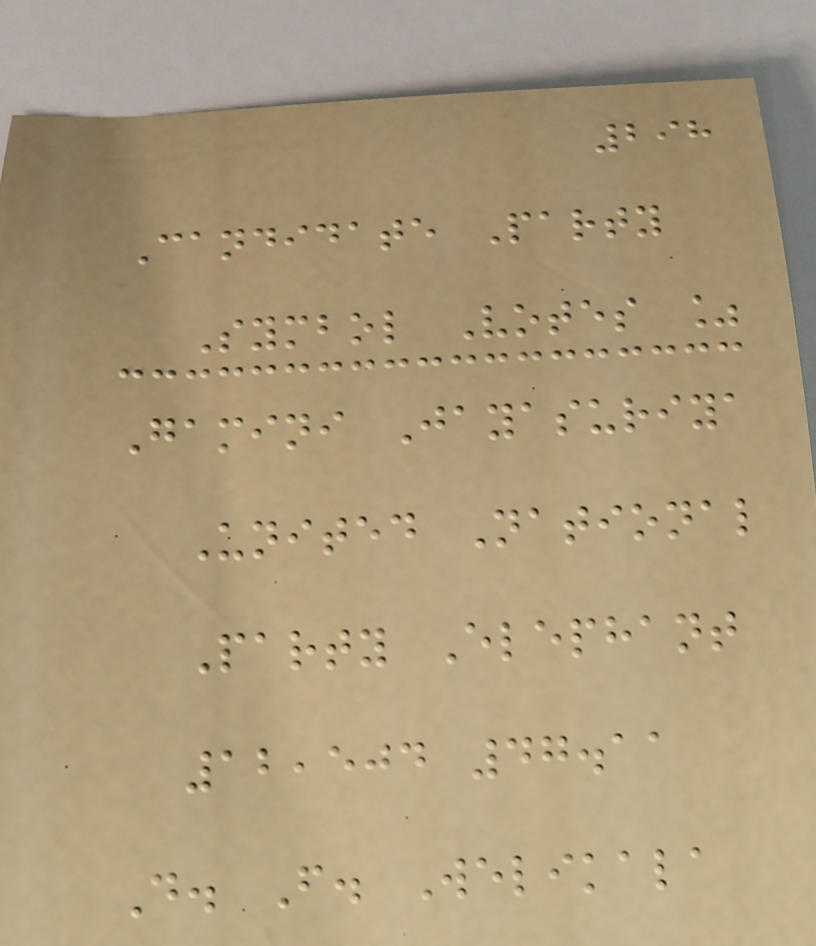298
Candidate Party
Symbol Votes %
Gamini Jayasuriya
United National
Party Elephant
12,504 47.11
D. F. Welikala
